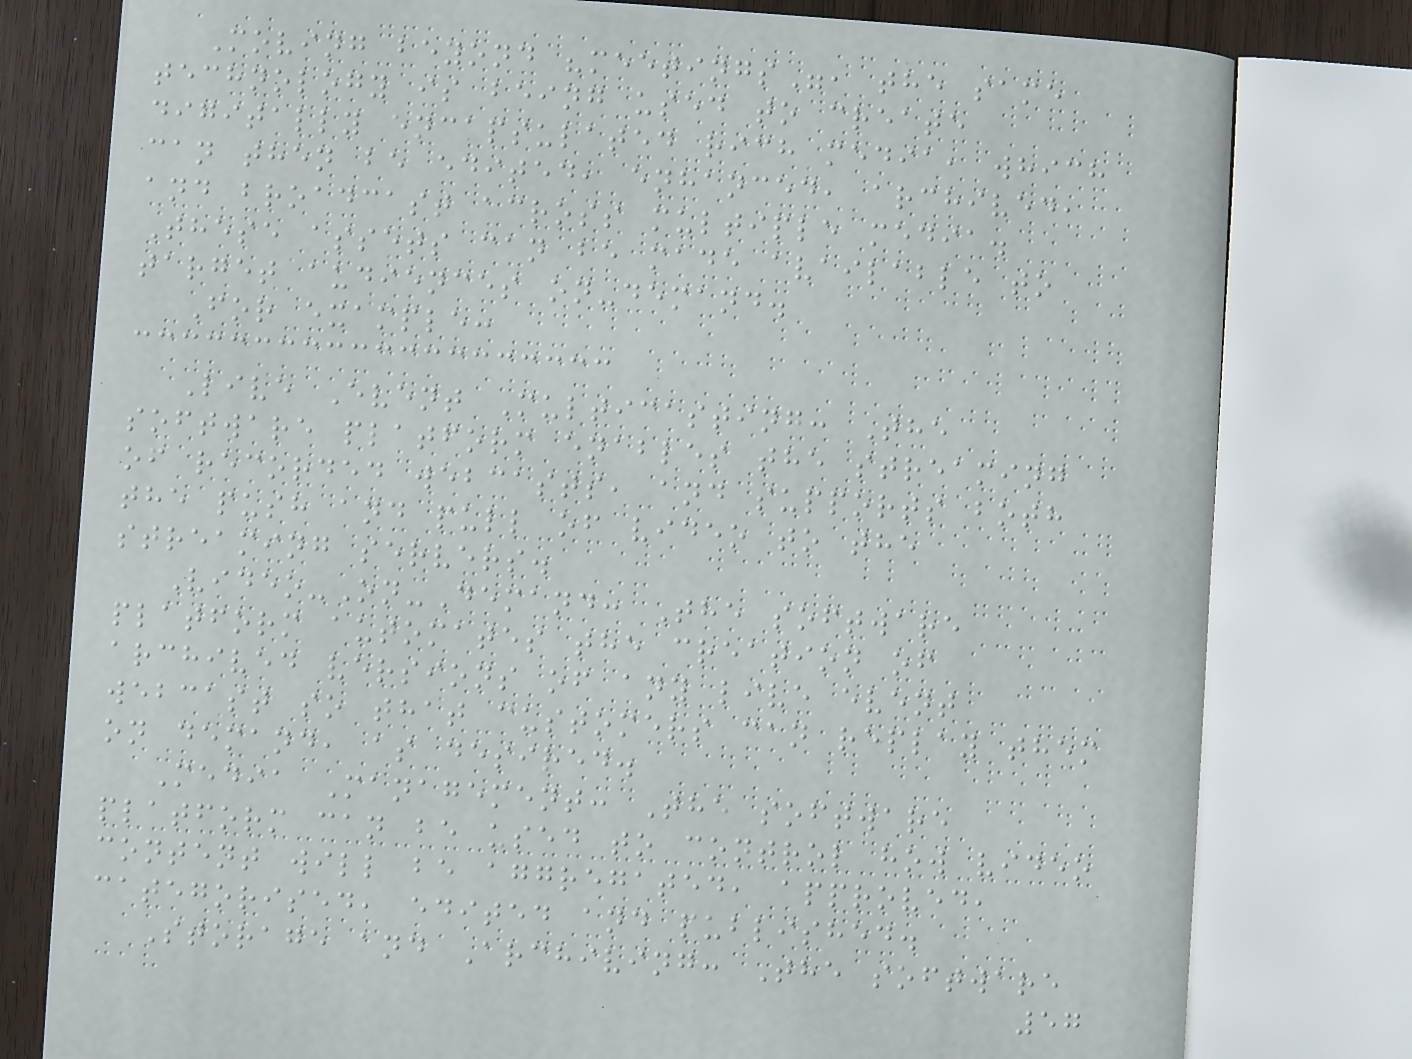Moving beyond "meetings", the same
technology is being used to create
digitally encapsulated rich media, which
can then be edited, enhanced, archived,
and broadcast across multiple media.
These assets can be made available to
target audiences on-demand.
For example:
Live Event Multicasting: The
software platform enables the streaming
of recorded webcasts, and supports both
the push and pull of video to the
streaming servers.
Video-On-Demand: The software
platform automates the creation of
archived versions of any live event
webcast so that customers can replay them
on demand, as desired.
Media Management: The software
platform can be used to control how video
content will be aggregated, approved,
categorised, edited and published.
Storage and Archiving: The software
57
